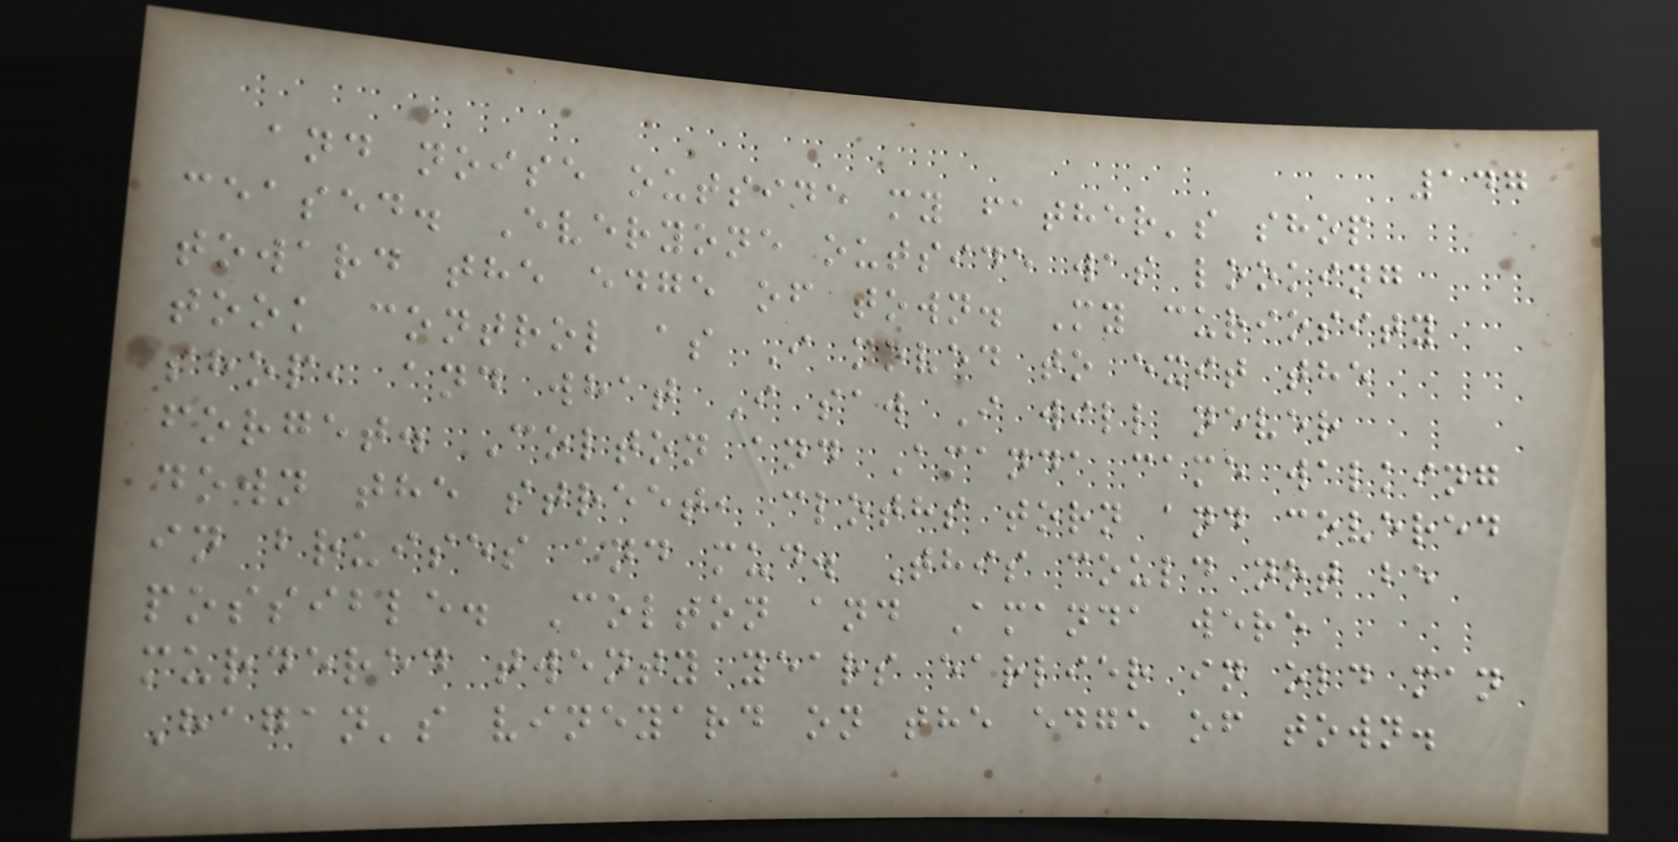147
and noise outside my father's shop
ceased. Everyone outside was looking
toward the edge of town. My curiosity
took control as I moved to exit the
shop, and what I saw I will never
forget. Colton and Amanda came walking
down the street, cloths torn and covered
in bruises and mud. This could not be
possible. Colton and Amanda were
murdered twenty years earlier in old man
Hagan's vineyard on the edge of town.
